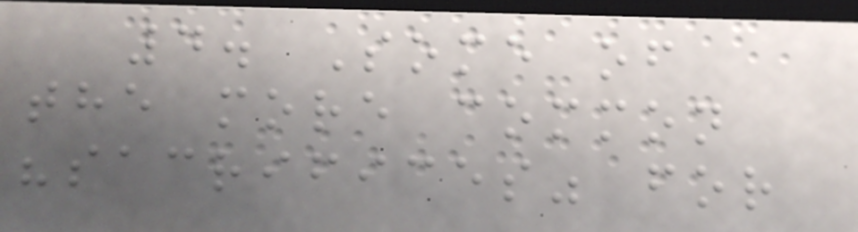4. Some of
the more common
"sacrifices" for
